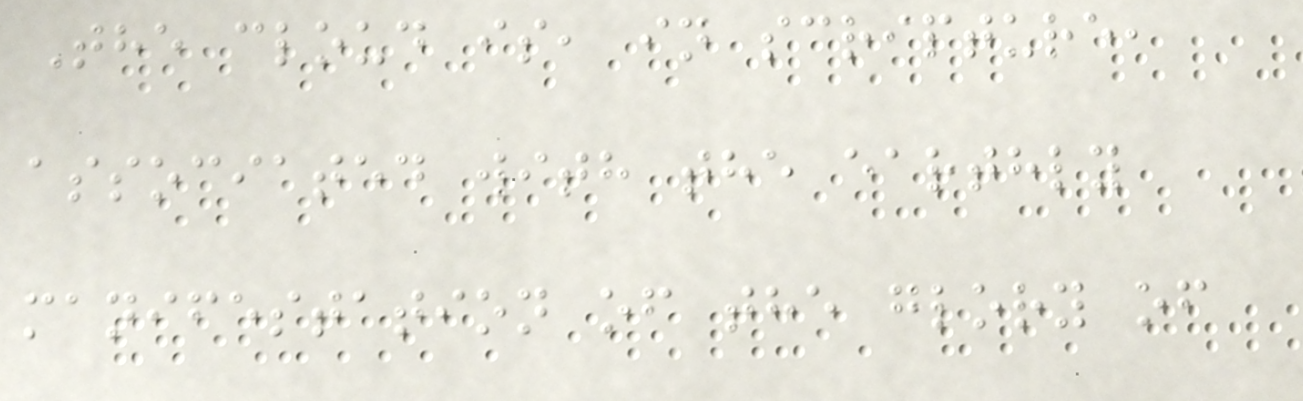The cloud is, in scripture,
associated with the earthly
manifestation of the glory of
